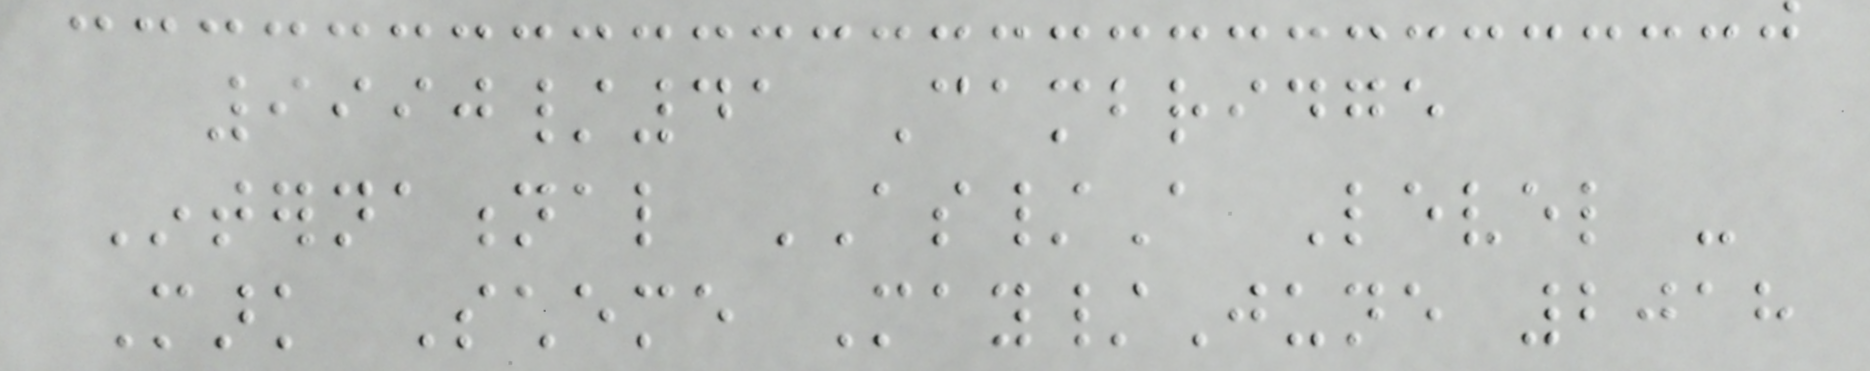9990/41 Cambridge
International AS/A Level -
Mark Scheme May/June 2018
